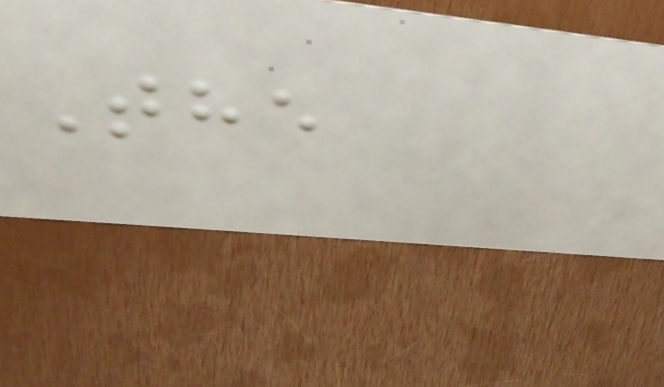The
